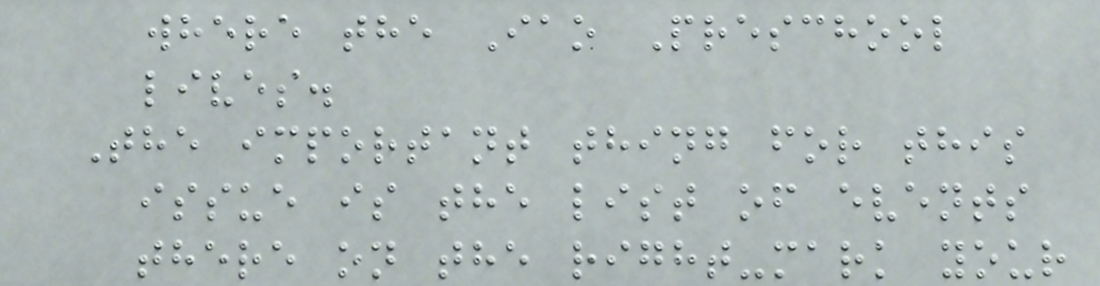where the Iao Preschool
lives.
The important thing for this
issue is the list of events
there on the right-mark your
